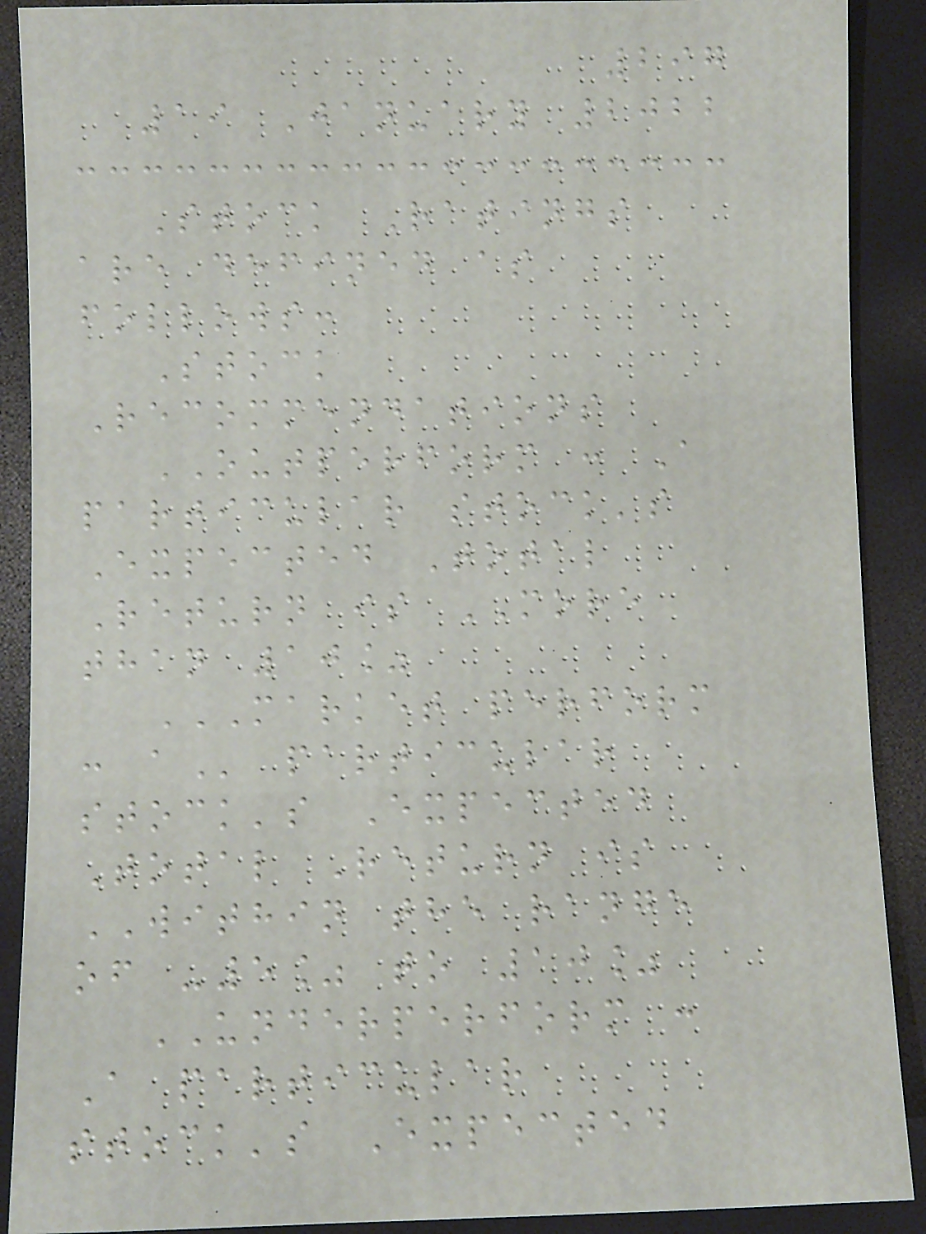297
19 January 2022
Stock Ratings
are defined as
follows:
Stock
Recommendations
OUTPERFORM : A
particular stock's
Expected Total
Return is MORE
than 10%
MARKET PERFORM
: A particular
stock's Expected
Total Return is
WITHIN the range
of -5% to 10%
UNDERPERFORM :
A particular
stock's Expected
